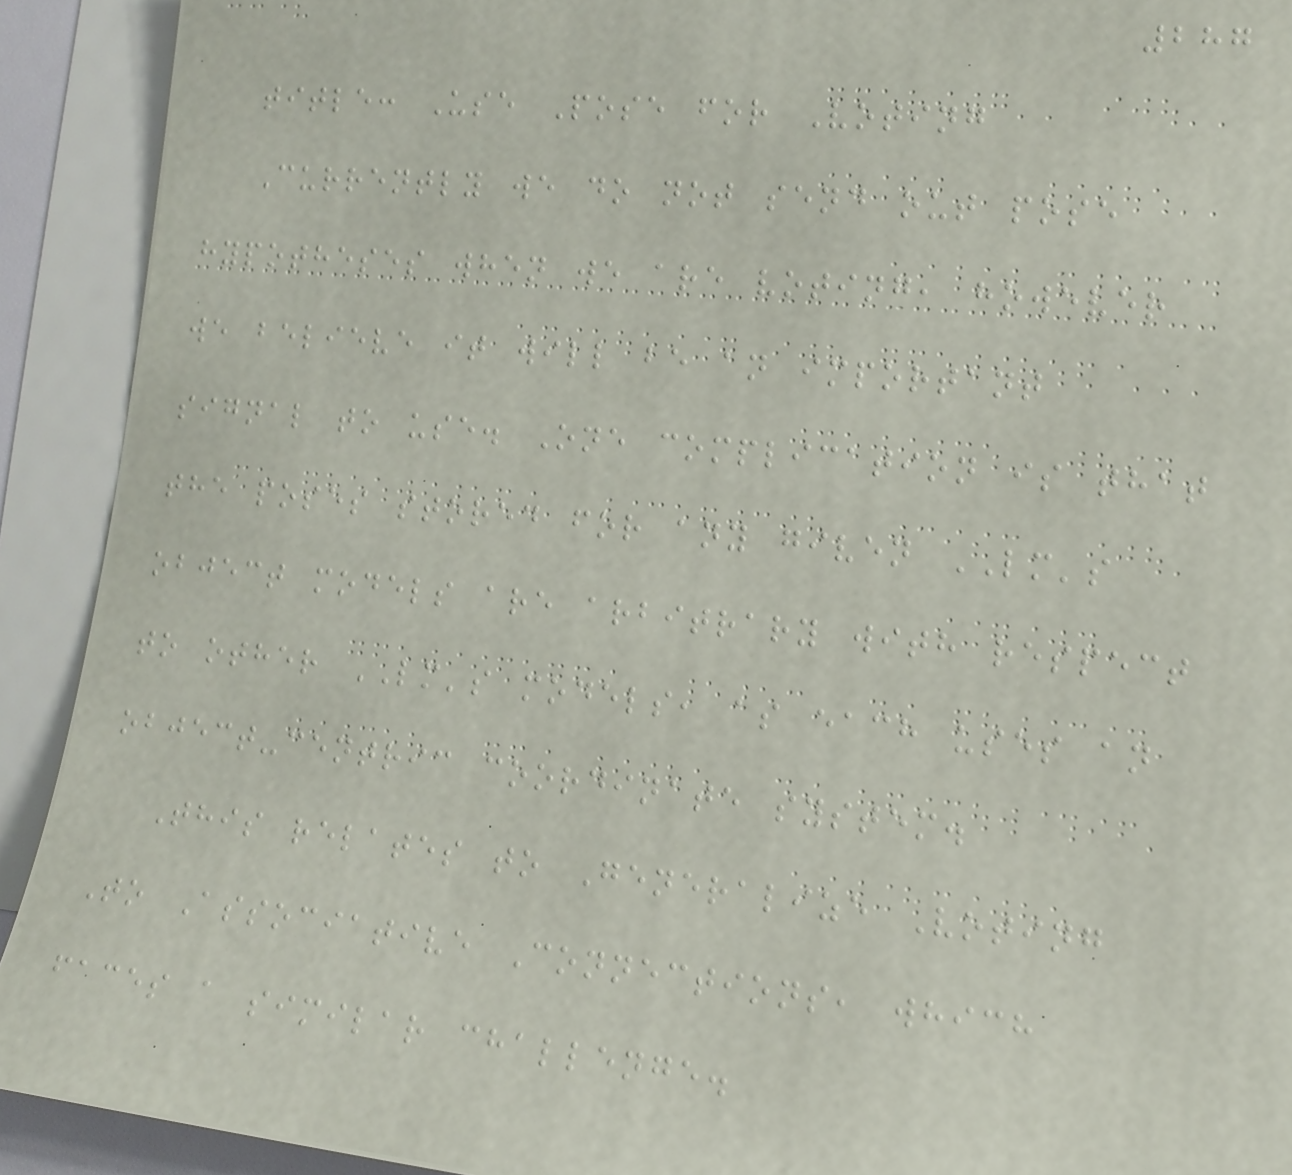287
title: Use Pose for Voting
Currently we do not send out pose
hypotheses when we are voting, however
we believe it will be an important
signal to use. One complication is that
the poses stored for any given LM's
object models are arbitrary with respect
to other LM's models, as each uses an
object-centric coordinate system.
This relates to Generalize Voting
To Associative Connections, which
faces a similar challenge.
